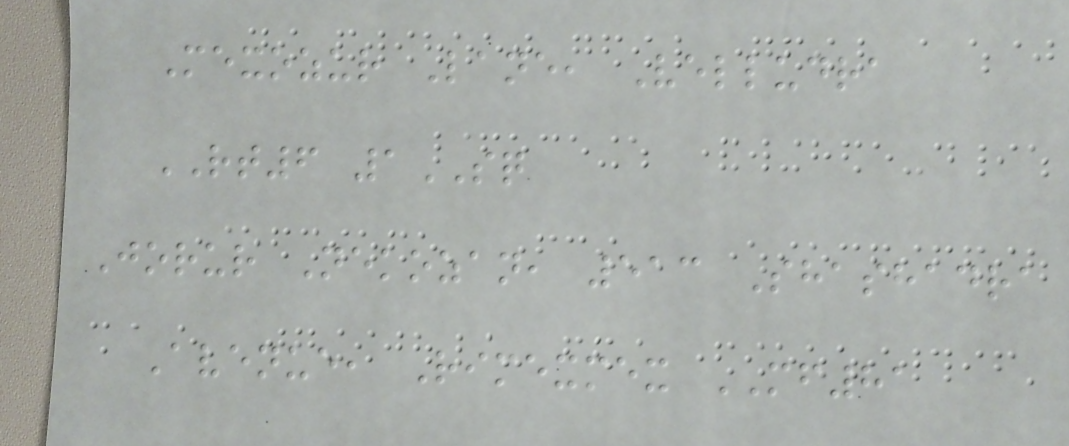Mexozur Lane, Velludra
RT6 1SQ
Jorur Nekozan, 513 Shashadra
Avenue, Rimexmex MF81
